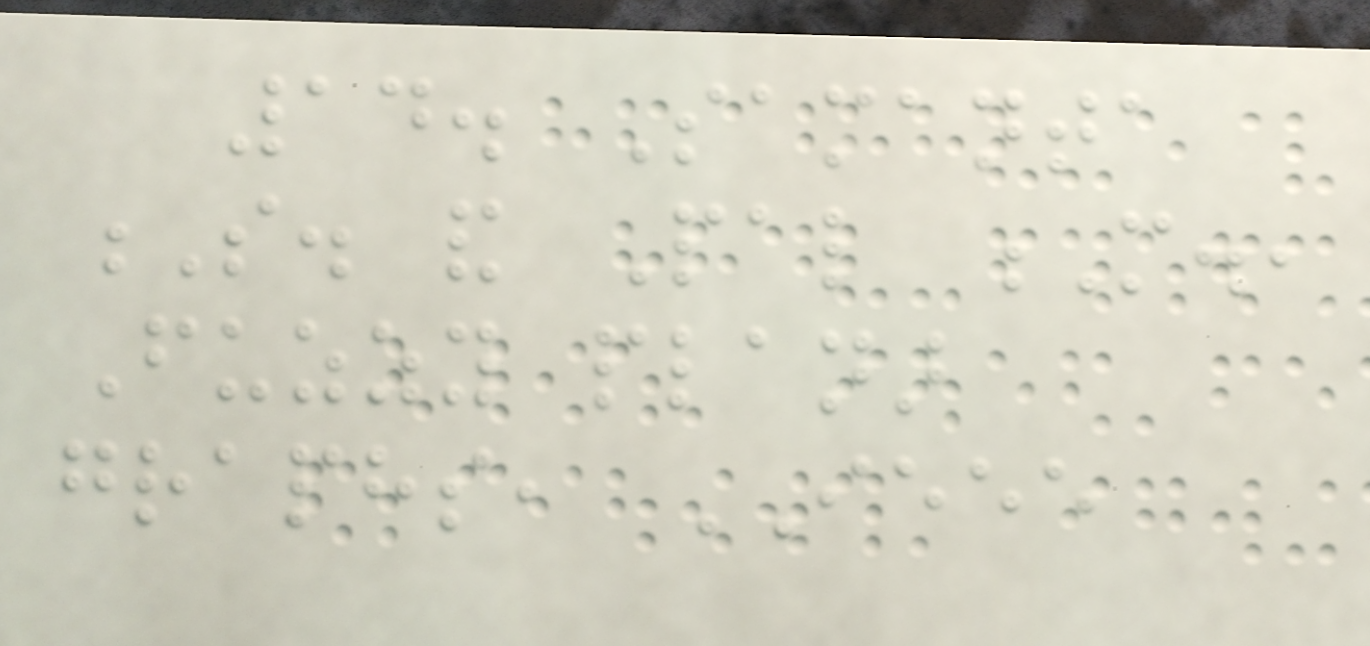14. Samanta
S. and Pal M.,
Fuzzy planar
graphs, IEEE
